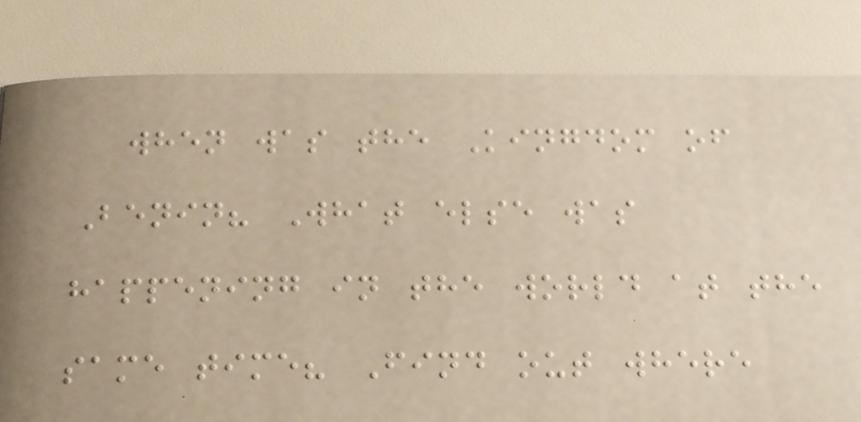when was the Kingdom of
Benin? What else was
happening in the world at the
same time? Find out where
